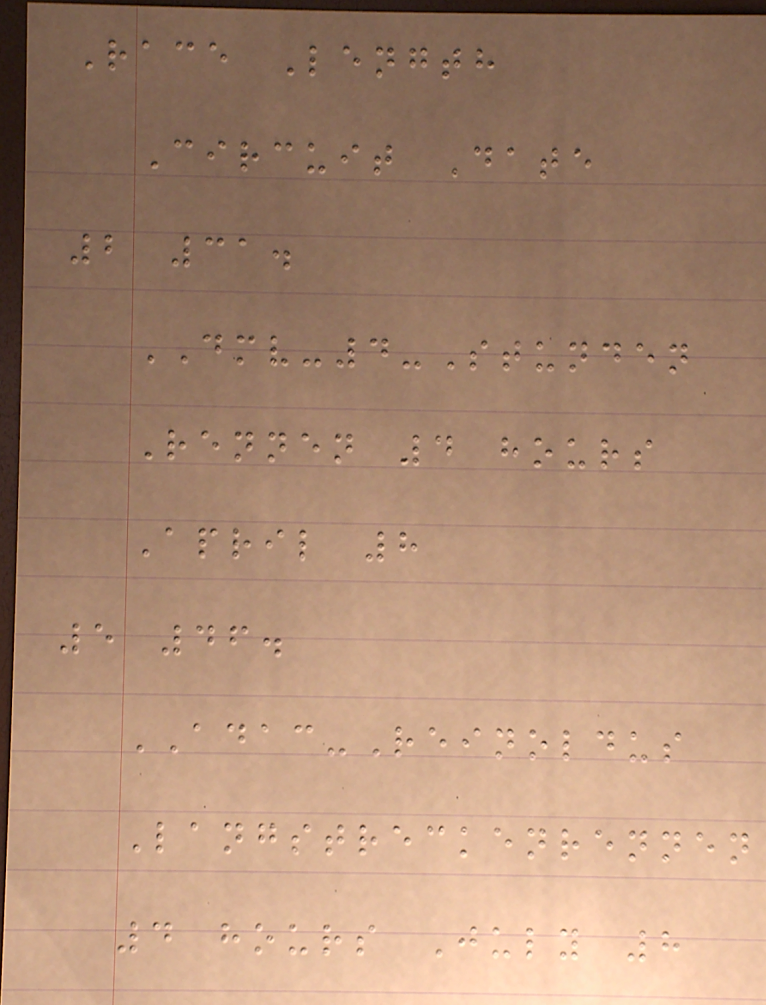Race Length
Circuit Date
2 31.
DMV-4-Stunden
Rennen 4 hours
April 8
5 46.
ADAC-Reinoldus
Langstreckenrennen
4 hours July 8
